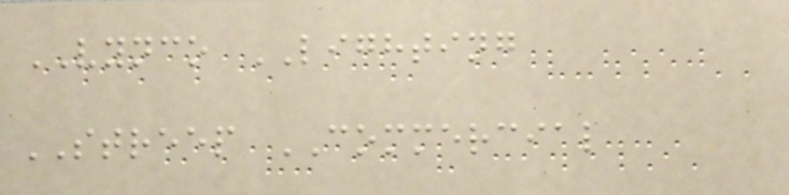VYNCO LIGHTING
STREEP COMMERCIAL
